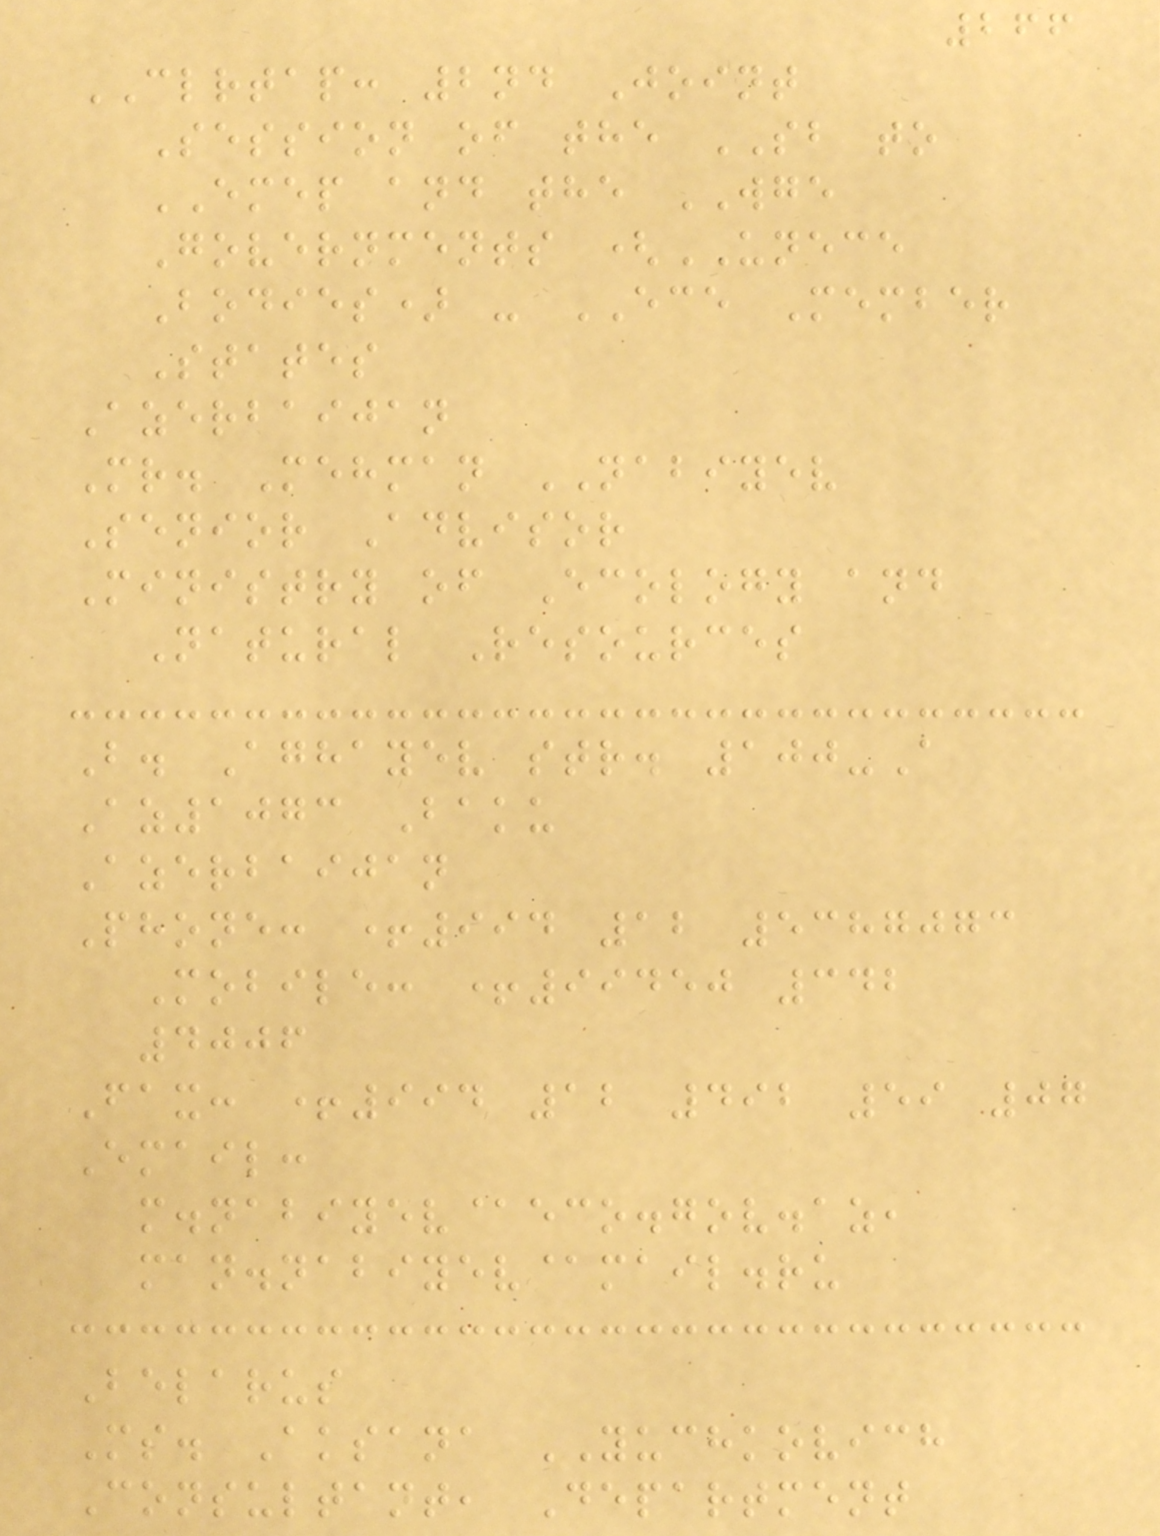266
CLRTAP: 2nd Joint
Session of the SB to
EMEP and the WGE
Governments (UNECE
Bodies) - ECE Member
States
Azerbaijan
Mr. Mehman NABIYEV
Senior Advisor
Ministry of Ecology and
Natural Resources
B. Aghayev str. 100-A
Az1073 Baku
Azerbaijan
Phone: +994 12 5387073
Mobile: +99450 342
4006
Fax: +994 12 492 59 07
Email:
m.nabiyev@eco.gov.az,
man.nabiyev@mail.ru
Belarus
Ms. Aksana YUCHKOVICH
Consultant, Department
